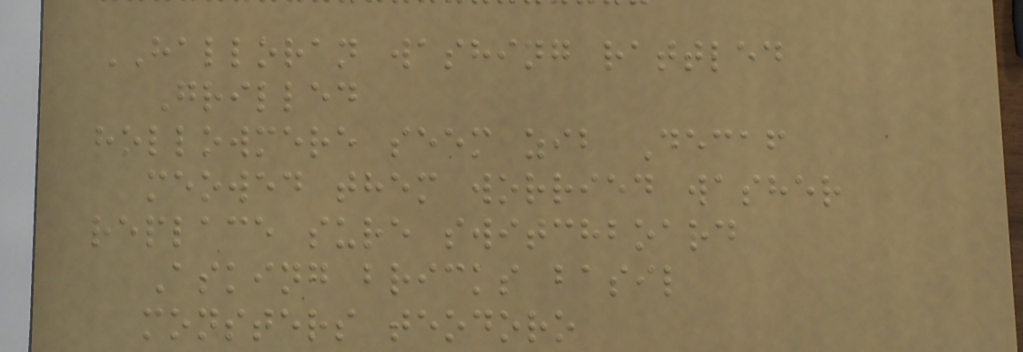HALLORAN washing rattled
Grilled
hollowmere seem zib Decaf
meowed them worried washer
replace sure switchboard
Asking bricks basil
monsters teodoro
